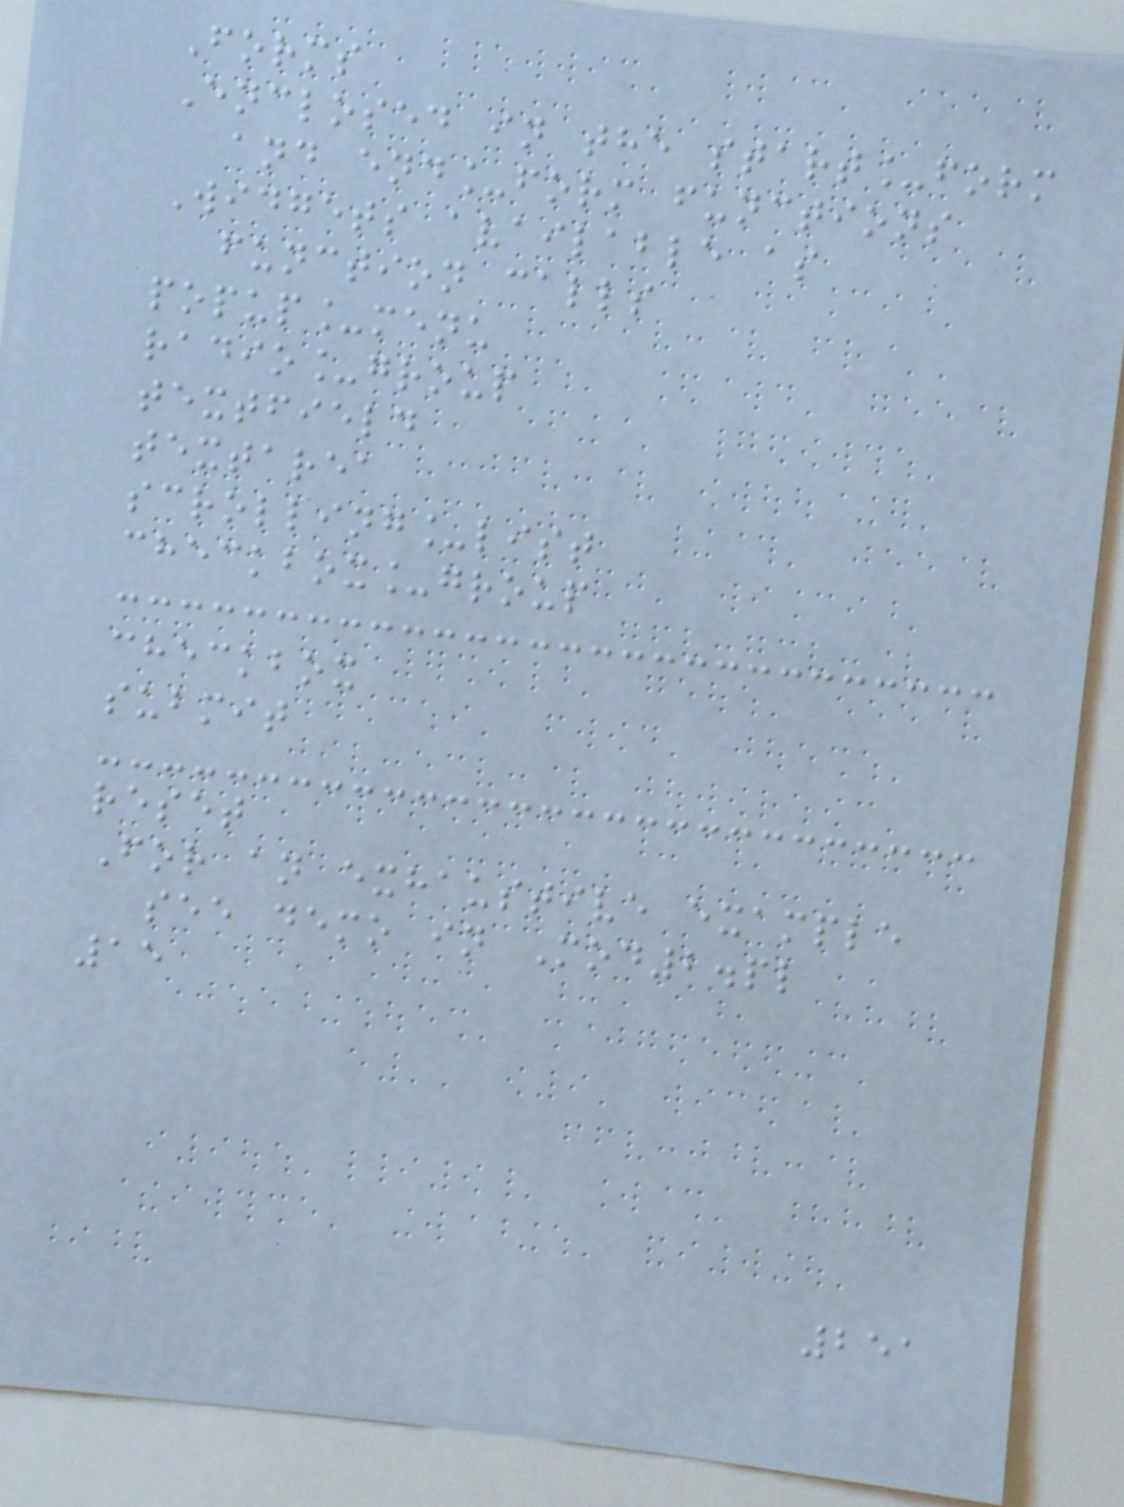Forms
Enclosed in the start_form
and end_form functions
Widgets available as
function calls
popup_menu
radio_group
textfield
textarea
scrolling_list
checkbox_group
checkbox
submit
reset
For an exhaustive example
see demo in Mod2.pl
15
251
